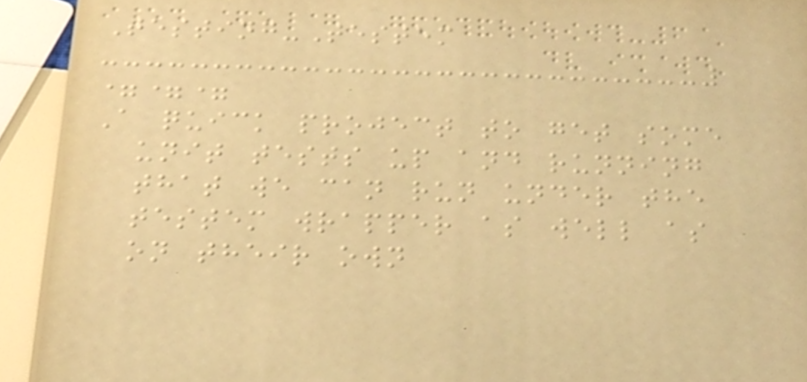Testing-Testem
===
A quick project to get some
unit tests up and running
that we can run under the
testem wrapper as well as
on their own
